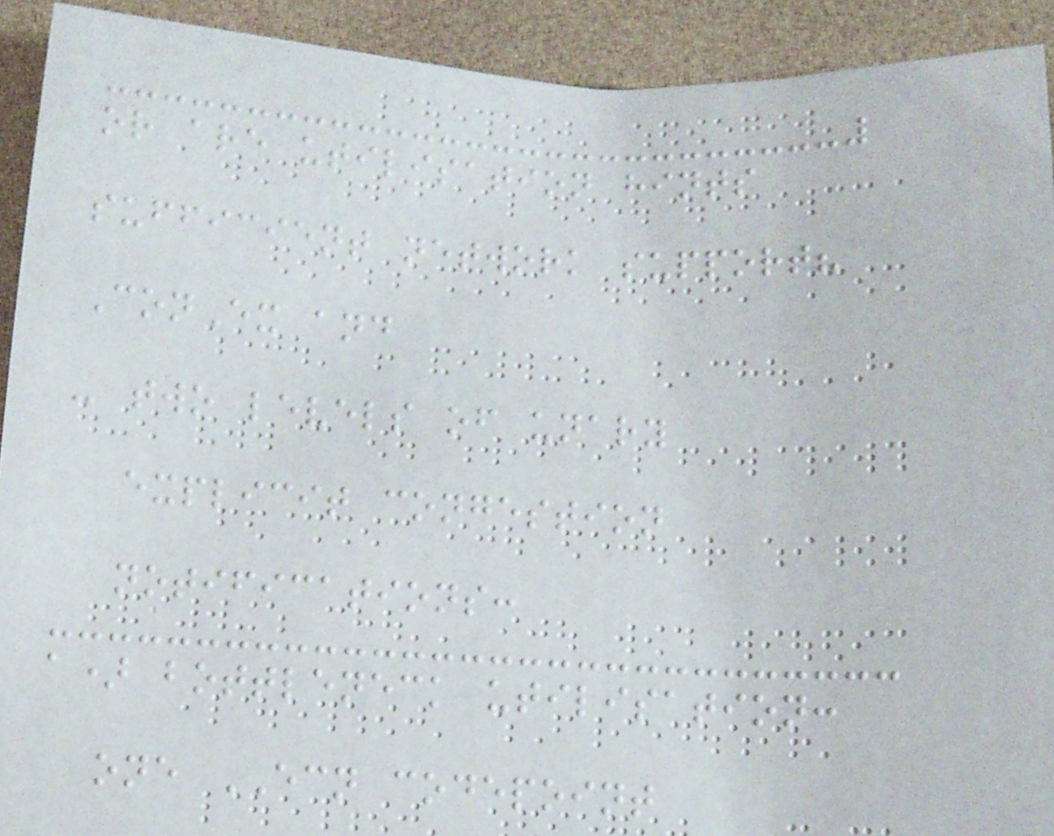or are utilisation hints
sufficient network support?
ConEx and
- two levels of unary
explicit congestion
notifications:
a) bottleneck utilisation:
one ECN codepoint
